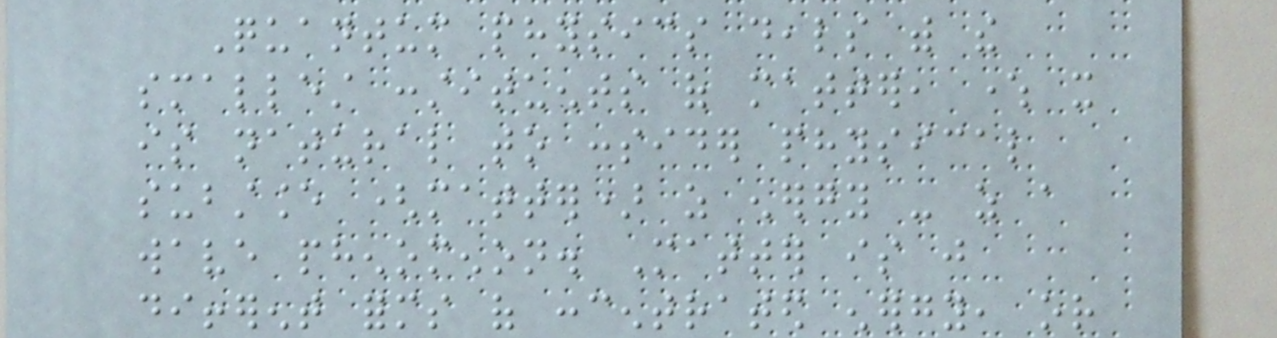Quantum physics deals with the
smallest constituents of matter, where it
is natural to consider physical
substance (matter) as energy - as a
wave phenomenon. Matter is just
different forms of concentrated energy, or
